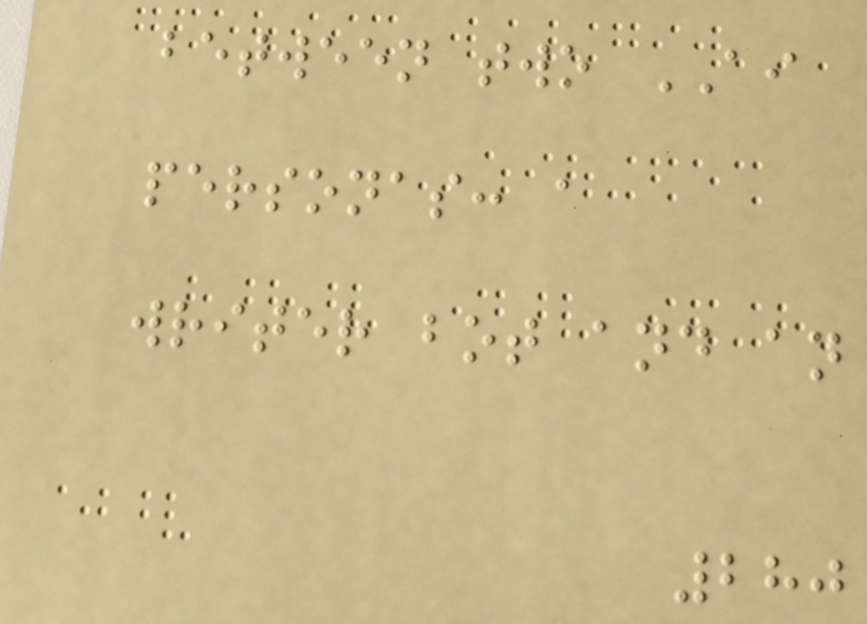between two AI
personas: a
writer bot and an
280
